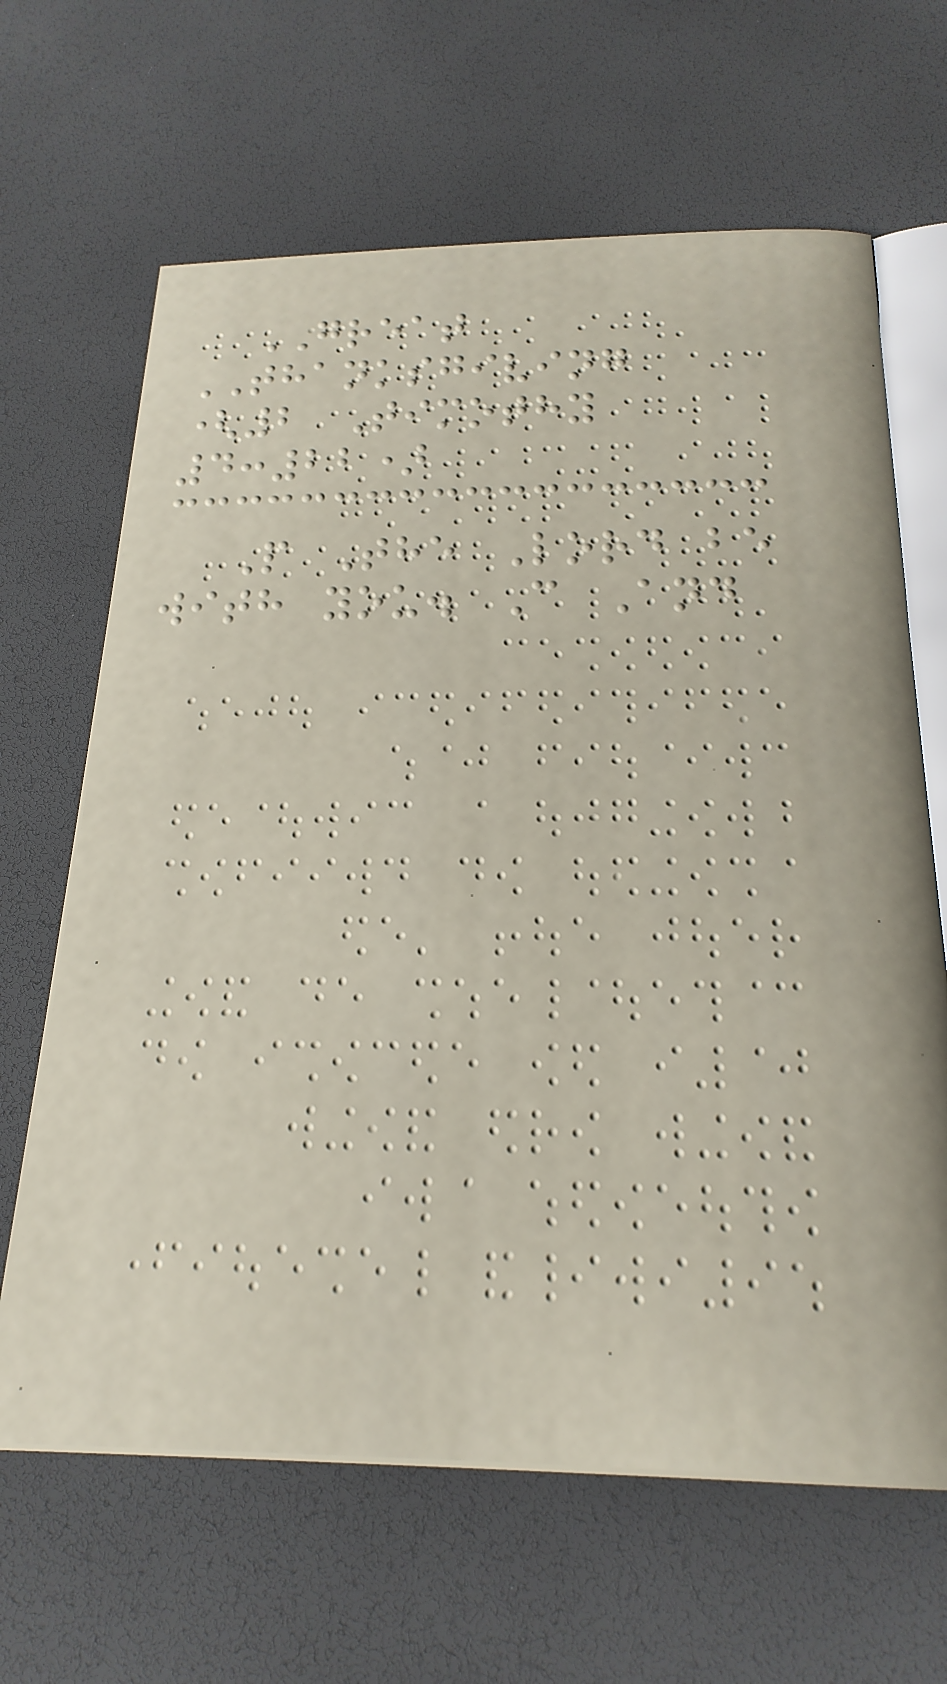GREAT
THANKSGIVING
(2 Timothy
4:22)
P The Lord be
with you. C And
